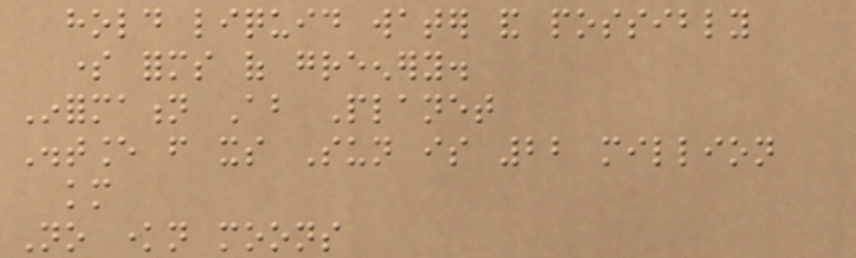hold liquid water and possibly
some forms of greenery.
Information About Planet
Distance from its Sun is 22 million
km
No known moons
